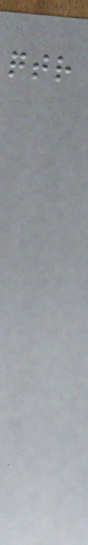qtr
